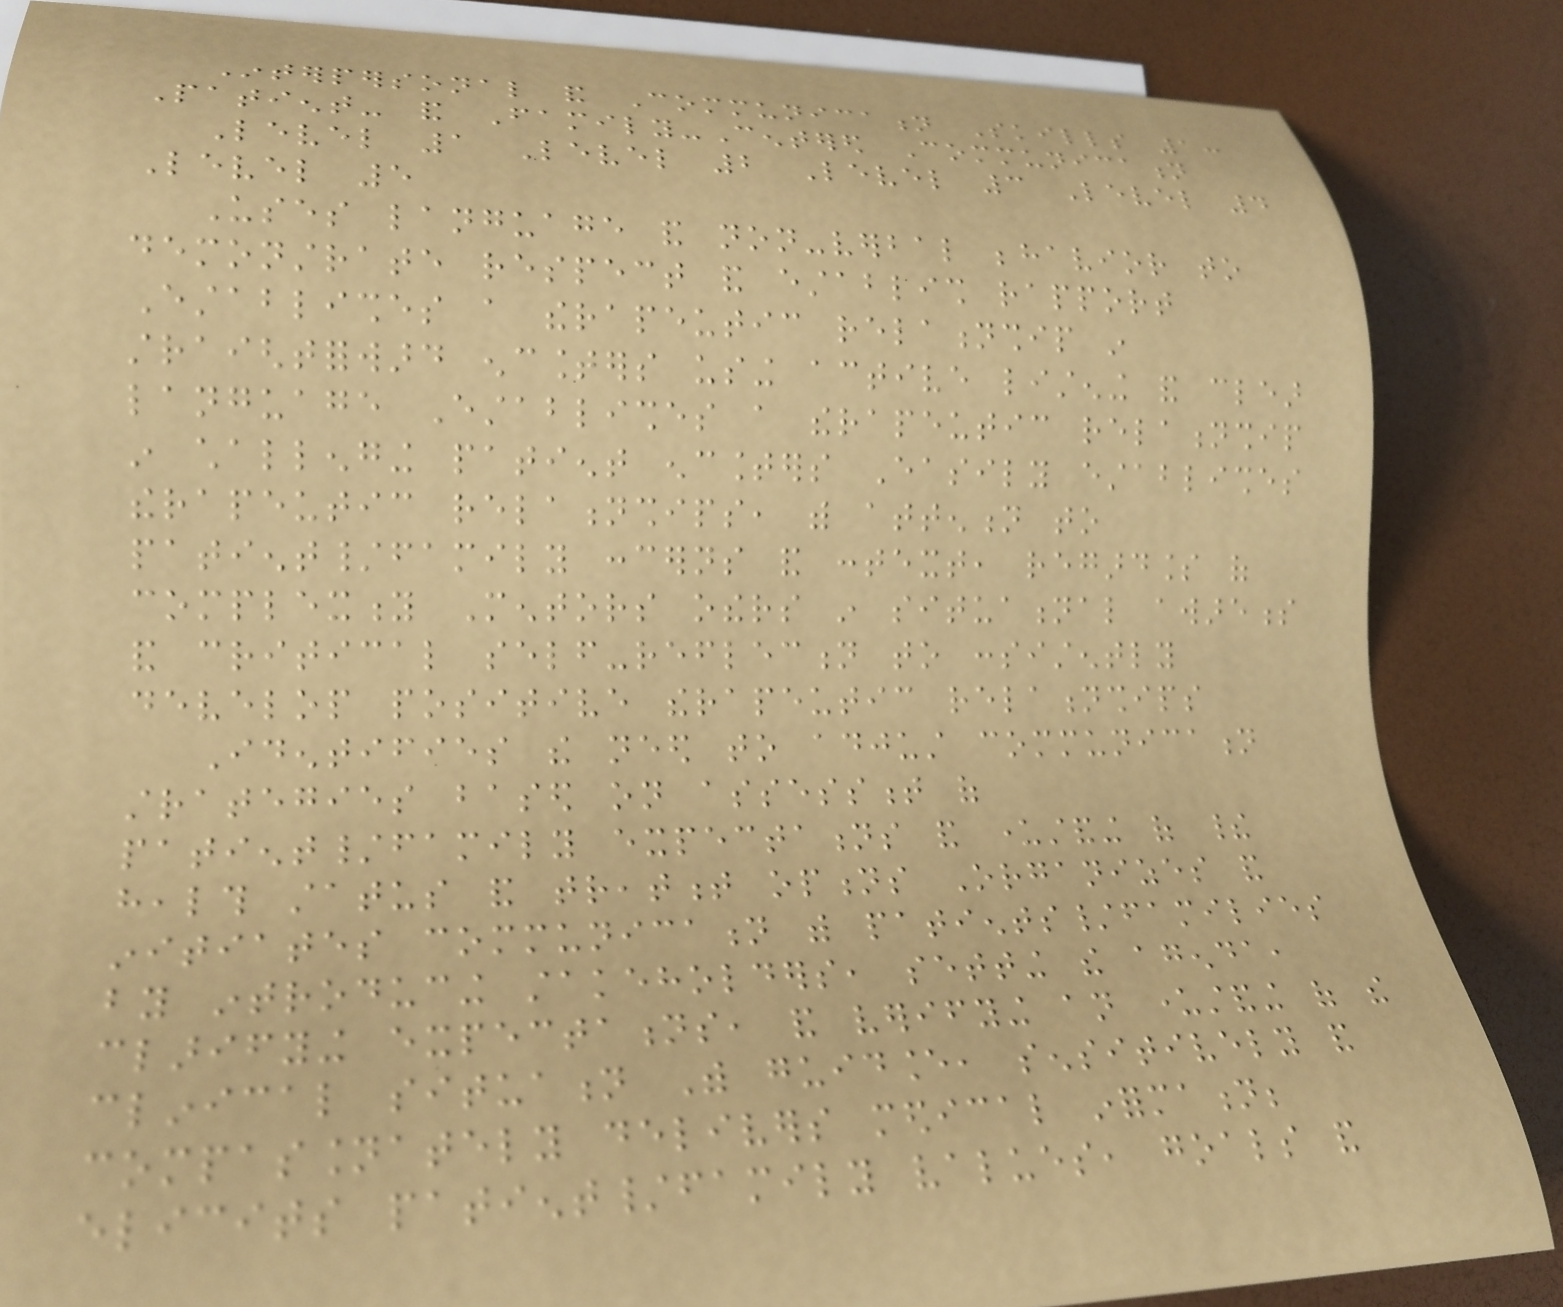Interpersonal and Communication Skills 1:
Patient- and Family-Centered Communication
Level 1 Level 2 Level 3 Level 4
Level 5
Uses language and non-verbal behavior to
demonstrate respect and establish rapport
Establishes a therapeutic relationship in
straightforward encounters using active listening and clear
language Establishes a therapeutic relationship
in challenging patient encounters Easily establishes
therapeutic relationships, with attention to
patient/family concerns and context, regardless of
complexity Mentors others in situational awareness
and critical self-reflection to consistently
develop positive therapeutic relationships
Identifies the need to adjust communication
strategies based on assessment of
patient/family expectations and understanding of their
health status and treatment options Organizes and
initiates communication with patients/families
by introducing stakeholders, setting the agenda,
clarifying expectations, and verifying an understanding of the
clinical situation With guidance, sensitively and
compassionately delivers medical information;
elicits patient/family values, goals and
